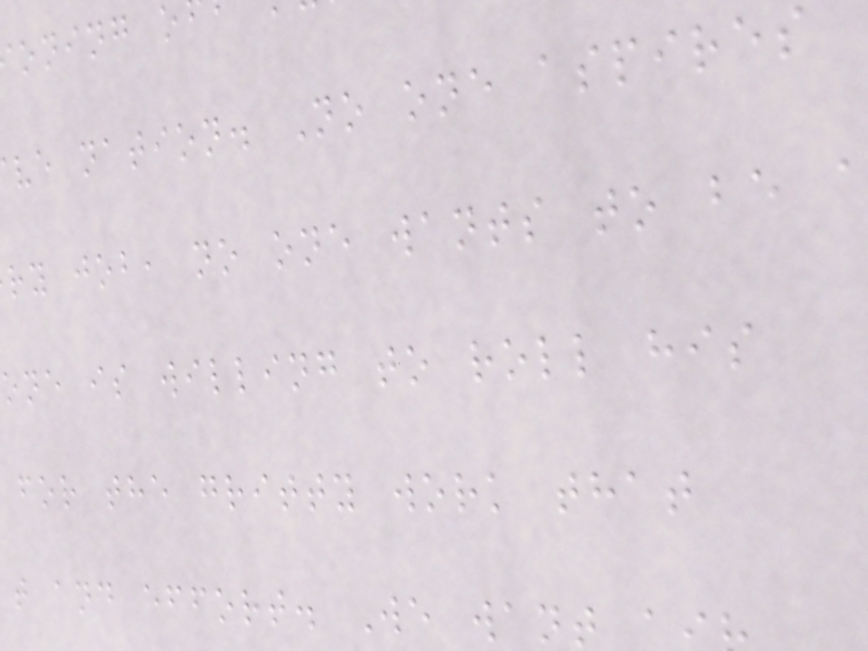ve nation. No one aspires
ry job, no one wants to be
one is willing to roll his
for the gritty work that
t and effort. We want
